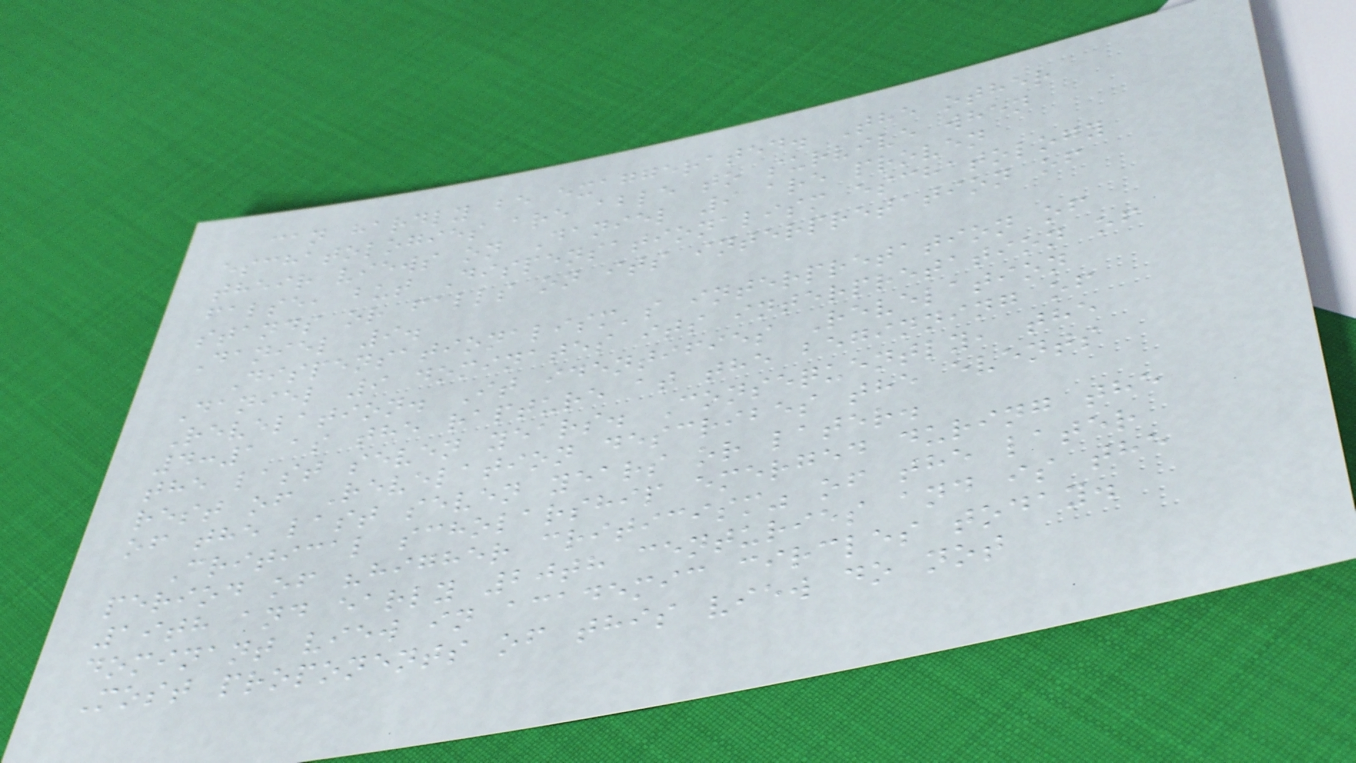can hardly be exaggerated. The other
eschatologies are able to survive when
their views on Daniel 9 are proven
false, but Dispensationalism eschatology
stands or falls on its interpretation of
Daniel 9.
Dispensationalism's interpretation of
Daniel 9 dominates its interpretation of
Revelation. It identifies Revelation
4:1 as the rapture at the beginning of
the last seven years. Consequently, the
rest of Revelation describes the events
of the last seven years or later.
Critical scholarship emerged during the
period of "higher criticism" of the later
19th and early 20th centuries and is the
dominant view in academic circles today.
Most proponents of this view do not
